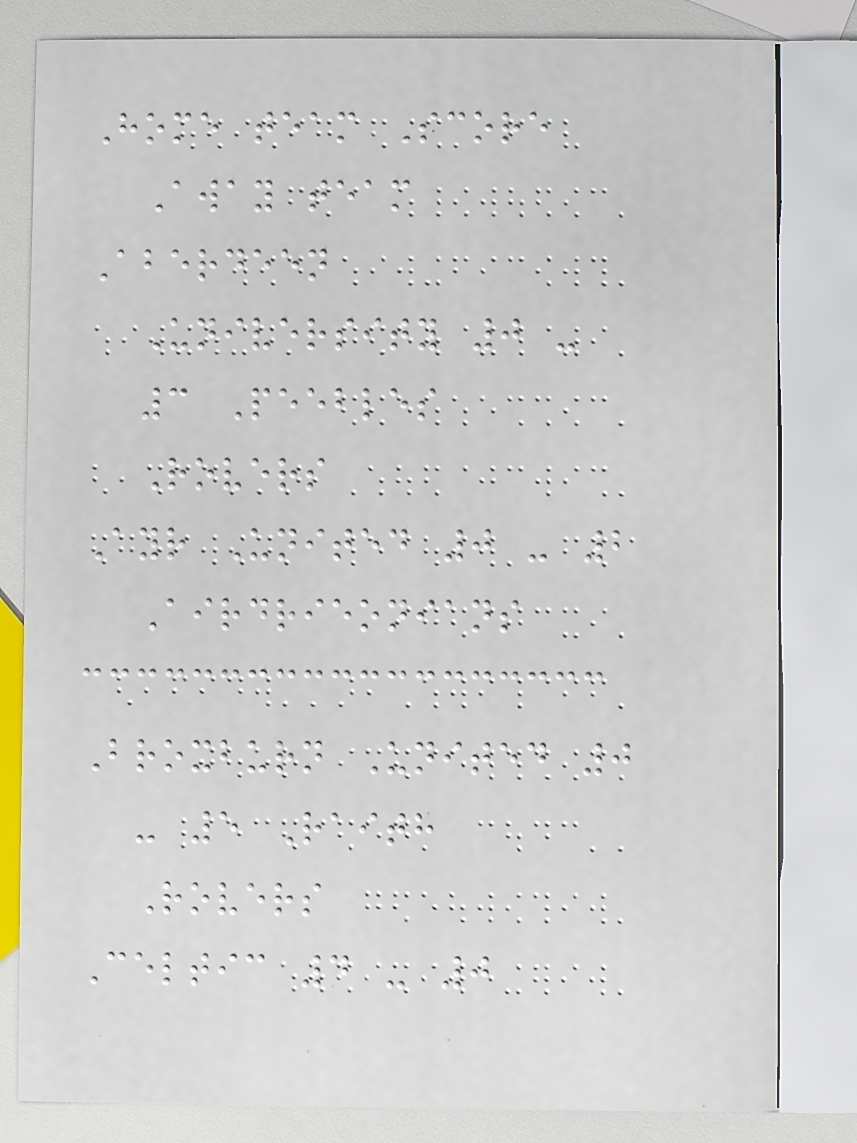Home team Score
Away team
Aberdeen
University 0 -
3 Peebles
Rovers
Ayr United 0 - 2
Airdrieonians
Broxburn United 0
- 5 Raith
Rovers
Celtic 4 - 0
